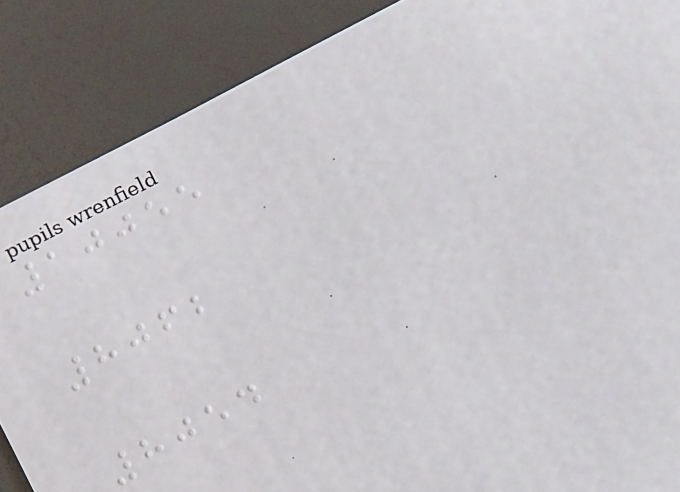10055
8062
8054
